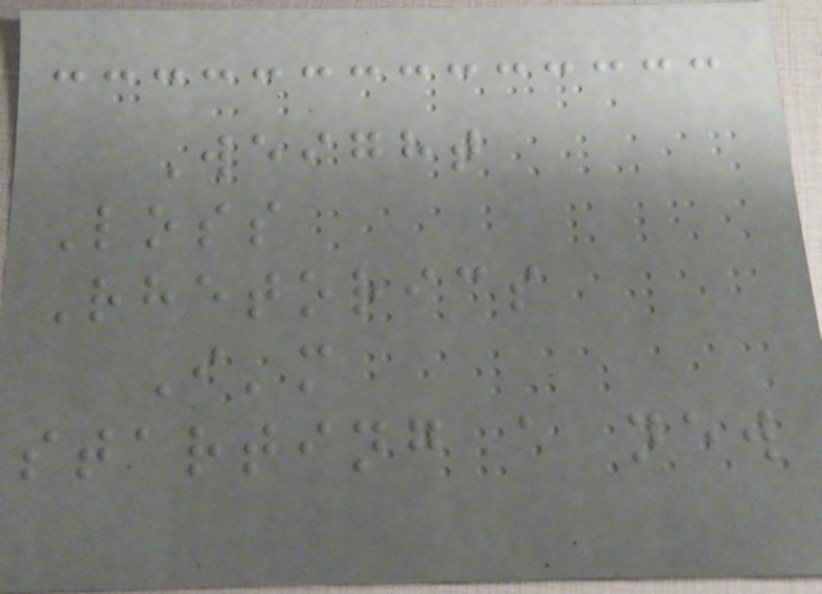Weight
Loss
Rhetorics
I'm
starting a new
